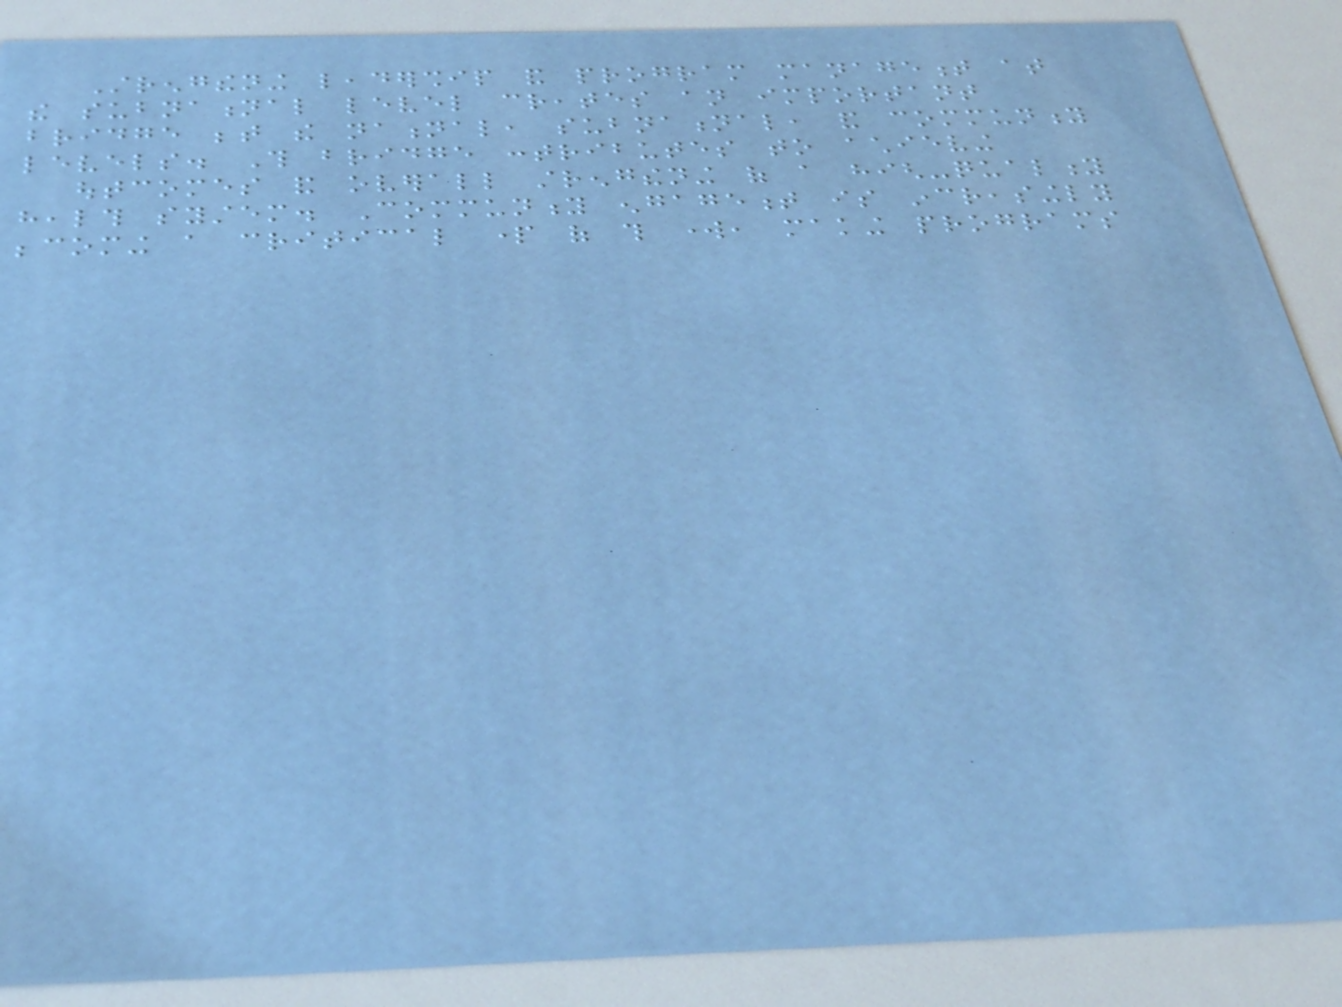Strengthening leadership and program management at
the subnational level creates an important
bridge between the national, subnational, and community
levels. This bridge contributes to achieving
outcomes and overall strengthening of a high-quality
health system. Community engagement is increasingly
becoming a critical part of this work, making programs
